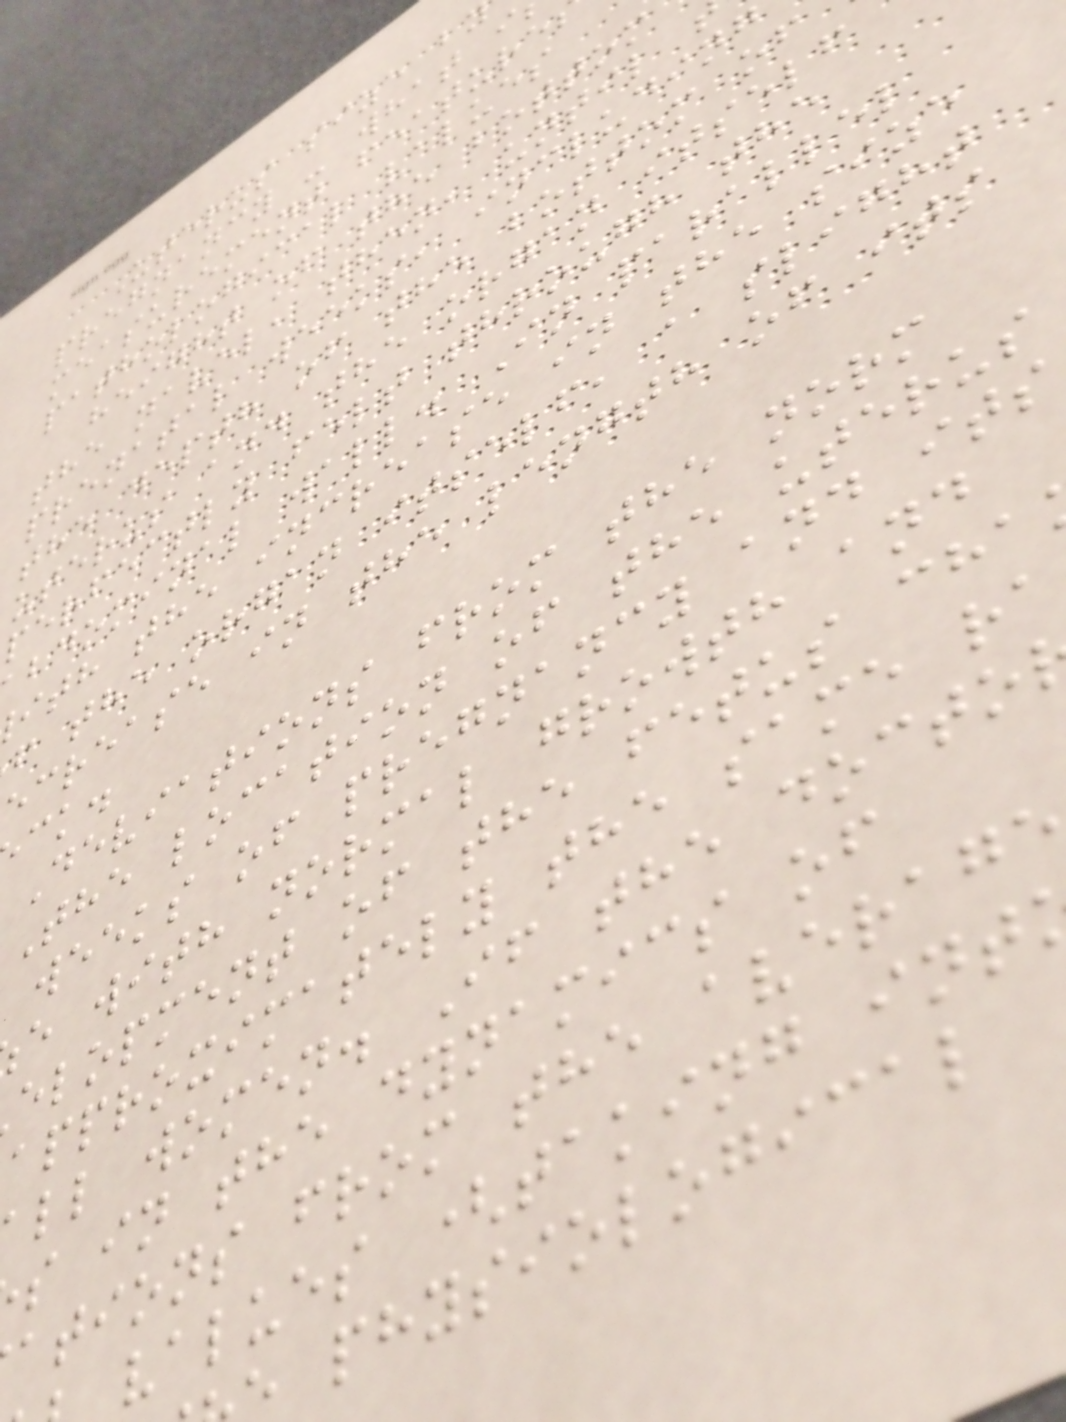Uterus size b
pregnancy - what i
measurement feature
pathological values
height of the bottom
the navel, then, until
prenatal weeks, including
the depth of the bottom of
uterus and the organ itself
perfectly felt through the
bdominal wall. In parallel
ith the increase in the size
f the organ itself, a slight
ecrease in the length of its
Deviations from the norm
The location of the uterus
weeks of pregnancy and its
e with normal growth and
elopment of the fetus cha
approximately the same ra
ll women. If the docto
s in the dynamics of
ations from the average
values (taking int
physiological
